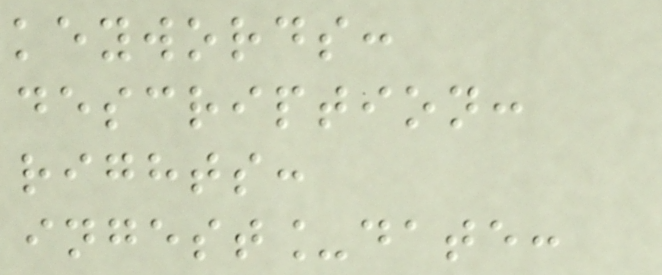keywords:
description:
rights:
ingest_date:
